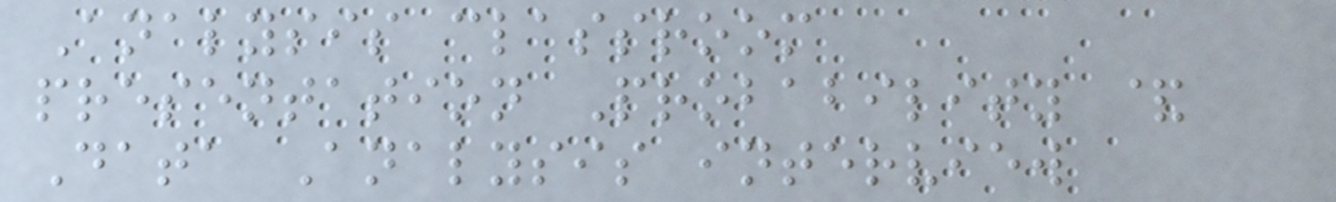Analysis classroom
presentation Probability &
Data Analysis interview
